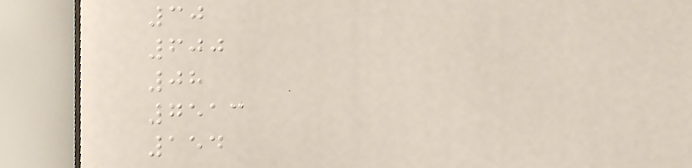30
600
08
7513
154
